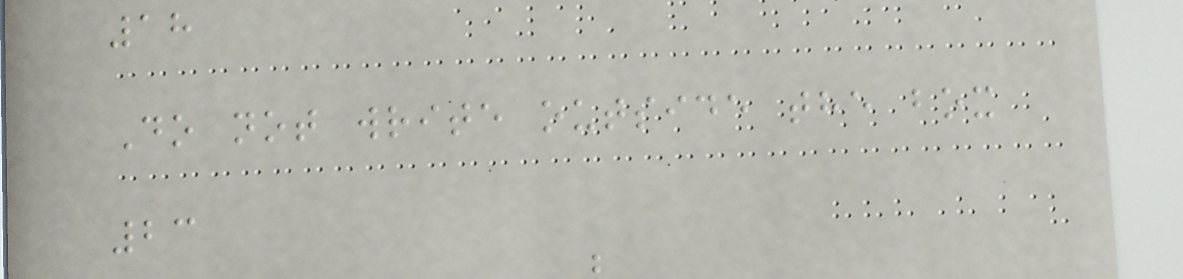18
Do not write outside the box
23
